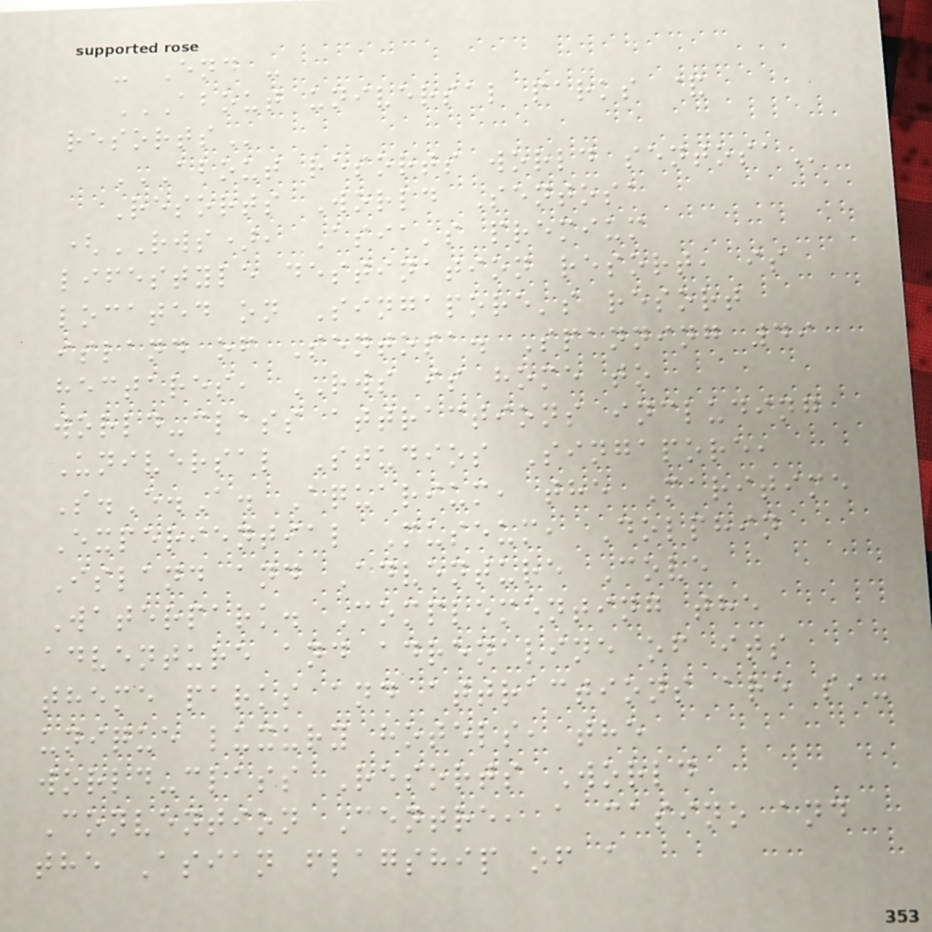- End -
ABOUT UNIVERSAL PARKS &
RESORTS
ABOUT RESORTS WORLD SENTOSA
Resorts World Sentosa
(RWS), Asia's premium
lifestyle destination resort, is
located on Singapore's resort
island of Sentosa. Spanning 49
hectares, RWS is home to
world-class attractions including
Universal Studios Singapore,
S.E.A. Aquarium, the Maritime
Experiential Museum, Dolphin
Island and Adventure Cove
Waterpark. Complementing the
adventure and adrenaline of its
theme parks and attractions are six
unique luxury hotels, the
world-class Resorts World
Convention Centre, a casino and
the Asian flagship of a
